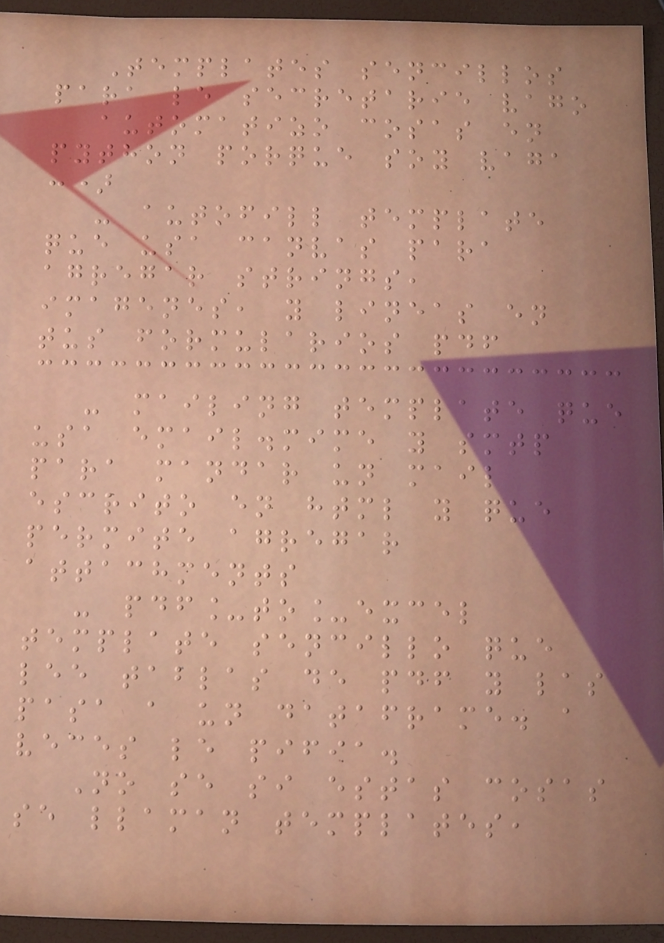Templates sencillos
para le secretarie vago
automatizo cosas en
python porque soy vaga
:)
- autofill template
que usa canvas para
agregar strings,
imagenes, y lineas en
tus formularios pdf
- mailing template que
usa email.mime y smtp
para mandar un mail
escrito en html y que
permite agregar
attachments
- pdf_to_excel
template sencillo que
lee tablas de pdf y las
pasa a un dataframe. a
veces le pifia.
No se si estas cosas
se llaman templates,
